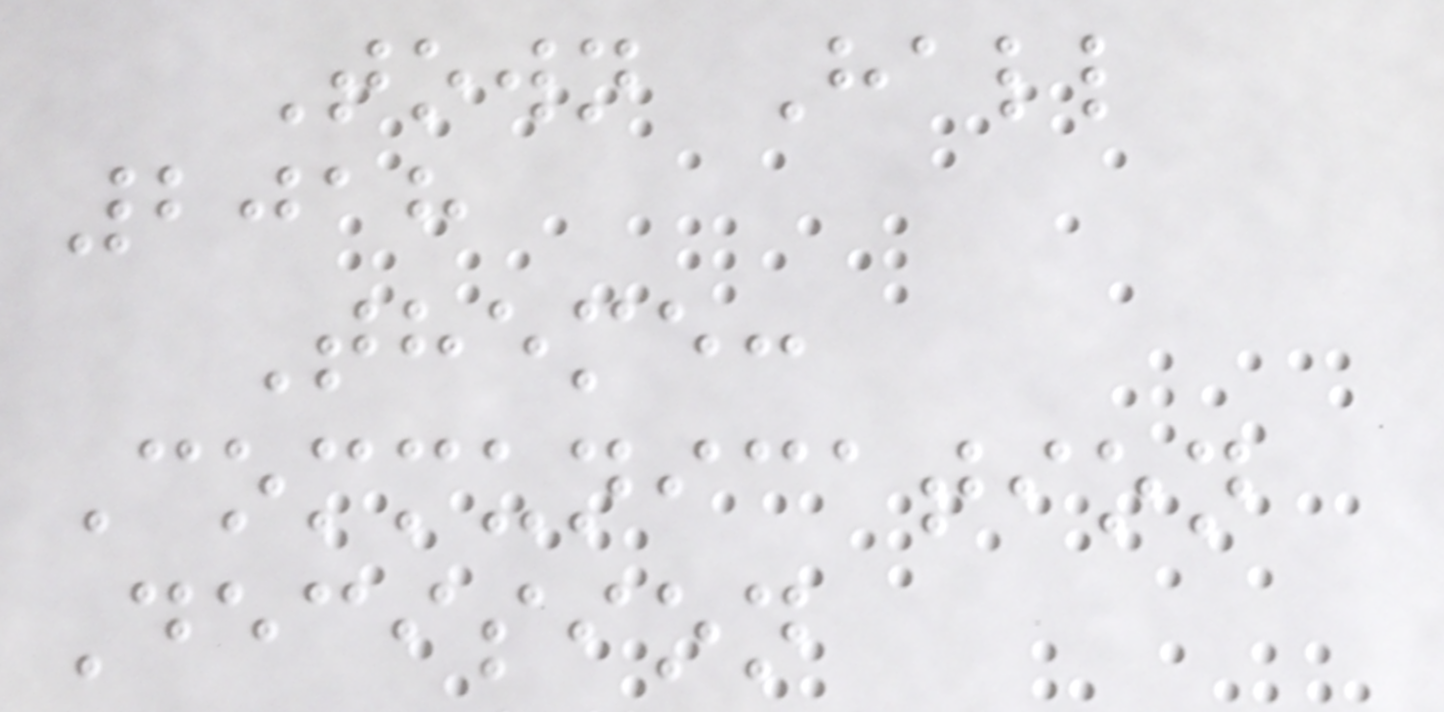Town Hall
2018
Theme:
Communication
Decision
